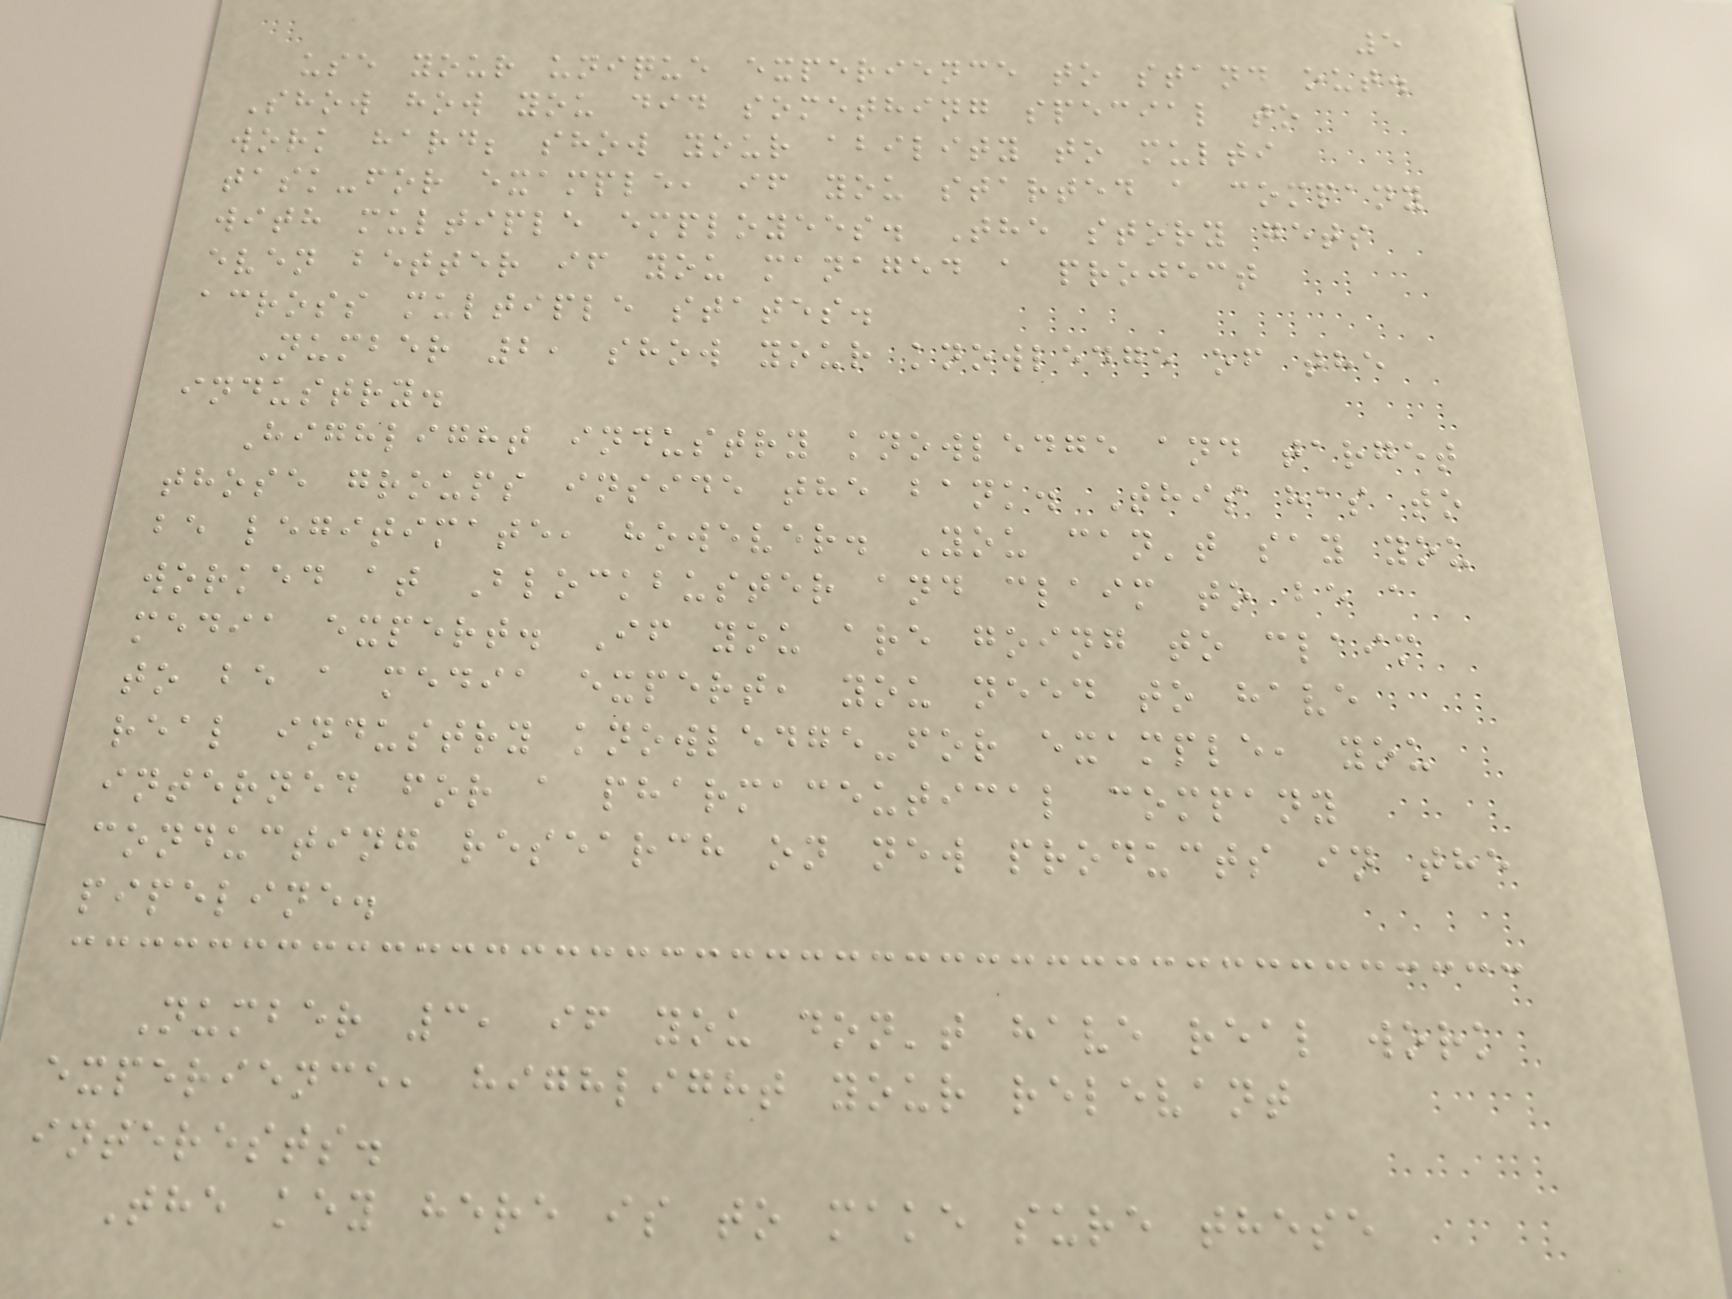5
use your unique experience to stand out.
Show how you did something special to
work hard; show your ability to multi
task-for example, if you started a company
with multiple employees. The story gets
even better if you managed a project
across multiple states.
Number 2, show your knowledge of the
industry.
Highlight industry knowledge and target
those groups inside the bank. This has to
be legitimate, however. You can't say you
worked at Blockbuster and claim to be a
media expert. If you are going to claim
to be a media expert, you need to have
real industry knowledge-for example, you
interned for a pharmaceutical company
conducting research on new products in the
pipeline.
Number 3, if you don't have real work
experience, highlight your relevant
interests.
The key here is to make sure these
